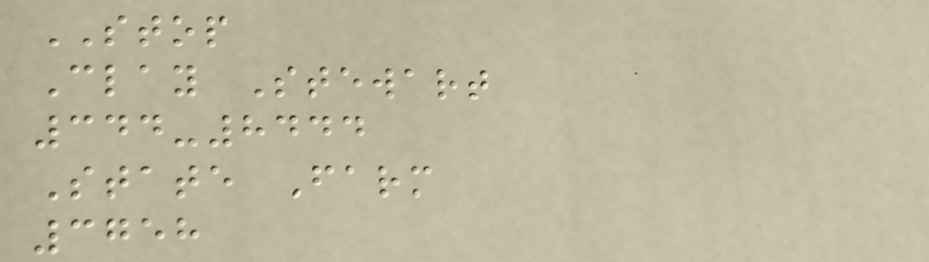STOP
Clay Stewart
344-8444
State Farm
3758
